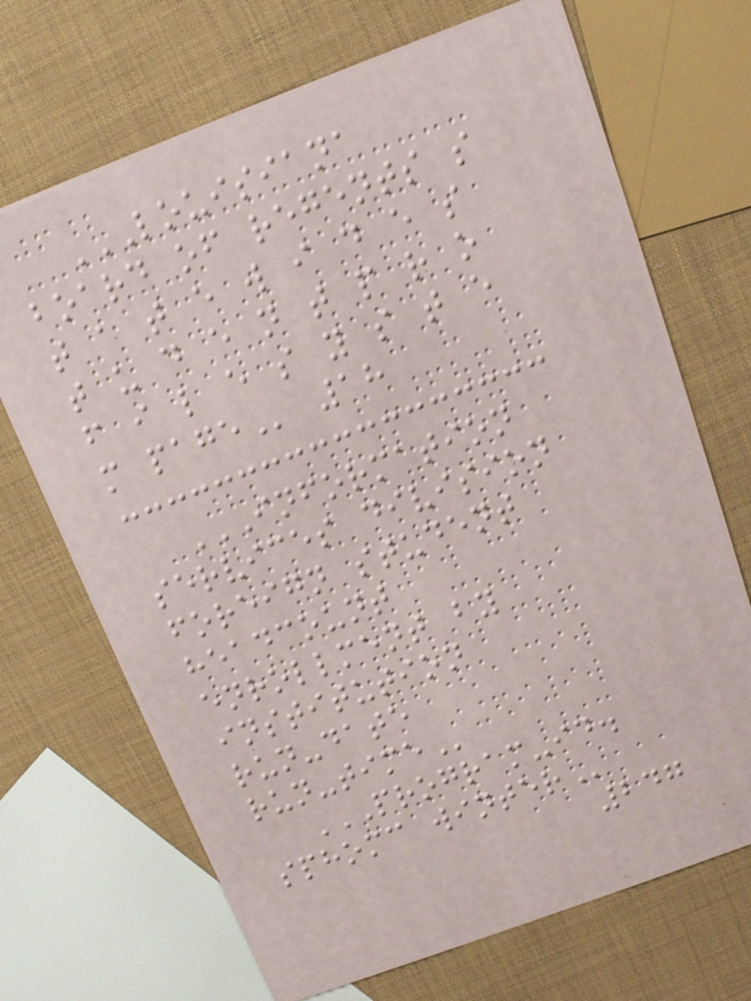LOUISIANA
BOARD OF REGENTS S
T A T E W I D E S
T U D E N T P R O
F I L E S Y S T E
M PAGE 18
INFORMATION
SERVICES DIVISION
FOREIGN STUDENT
HEADCOUNT
ENROLLMENT BY
INSTITUTION
RUN-DATE
RUN-TIME
PROGRAM-ID.
SPHOMC WINTER
247
